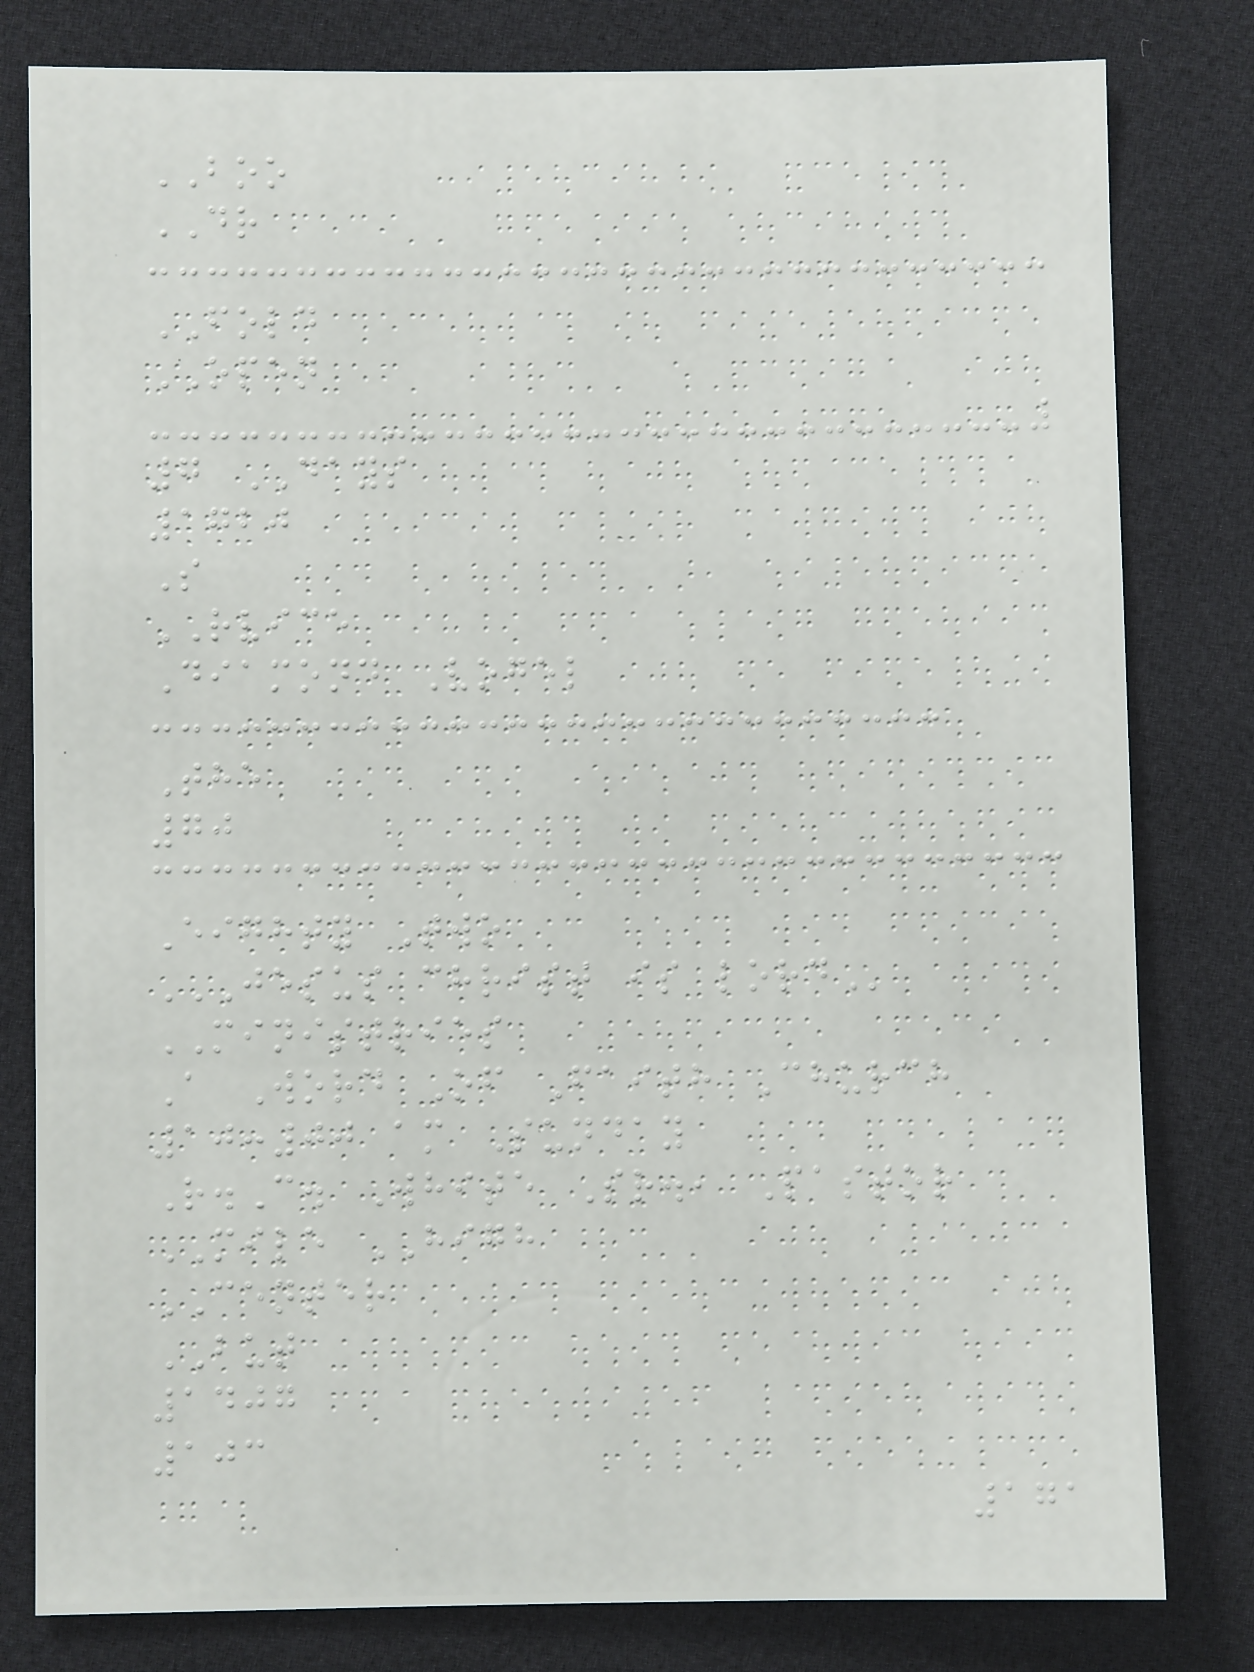BOO
DR
FOLD
OPEN
7 DAYS
1720
S
RVICE
Diamond Vogel
The
70
Eighty Two
JESUS CHRIST IS LORD
MINISTRIES
A Word Of Faith Church
10:00 am Sunday
R.C. White Sr., Pastor
MILE HIGH
CENTER
BUT
1407
103
171
